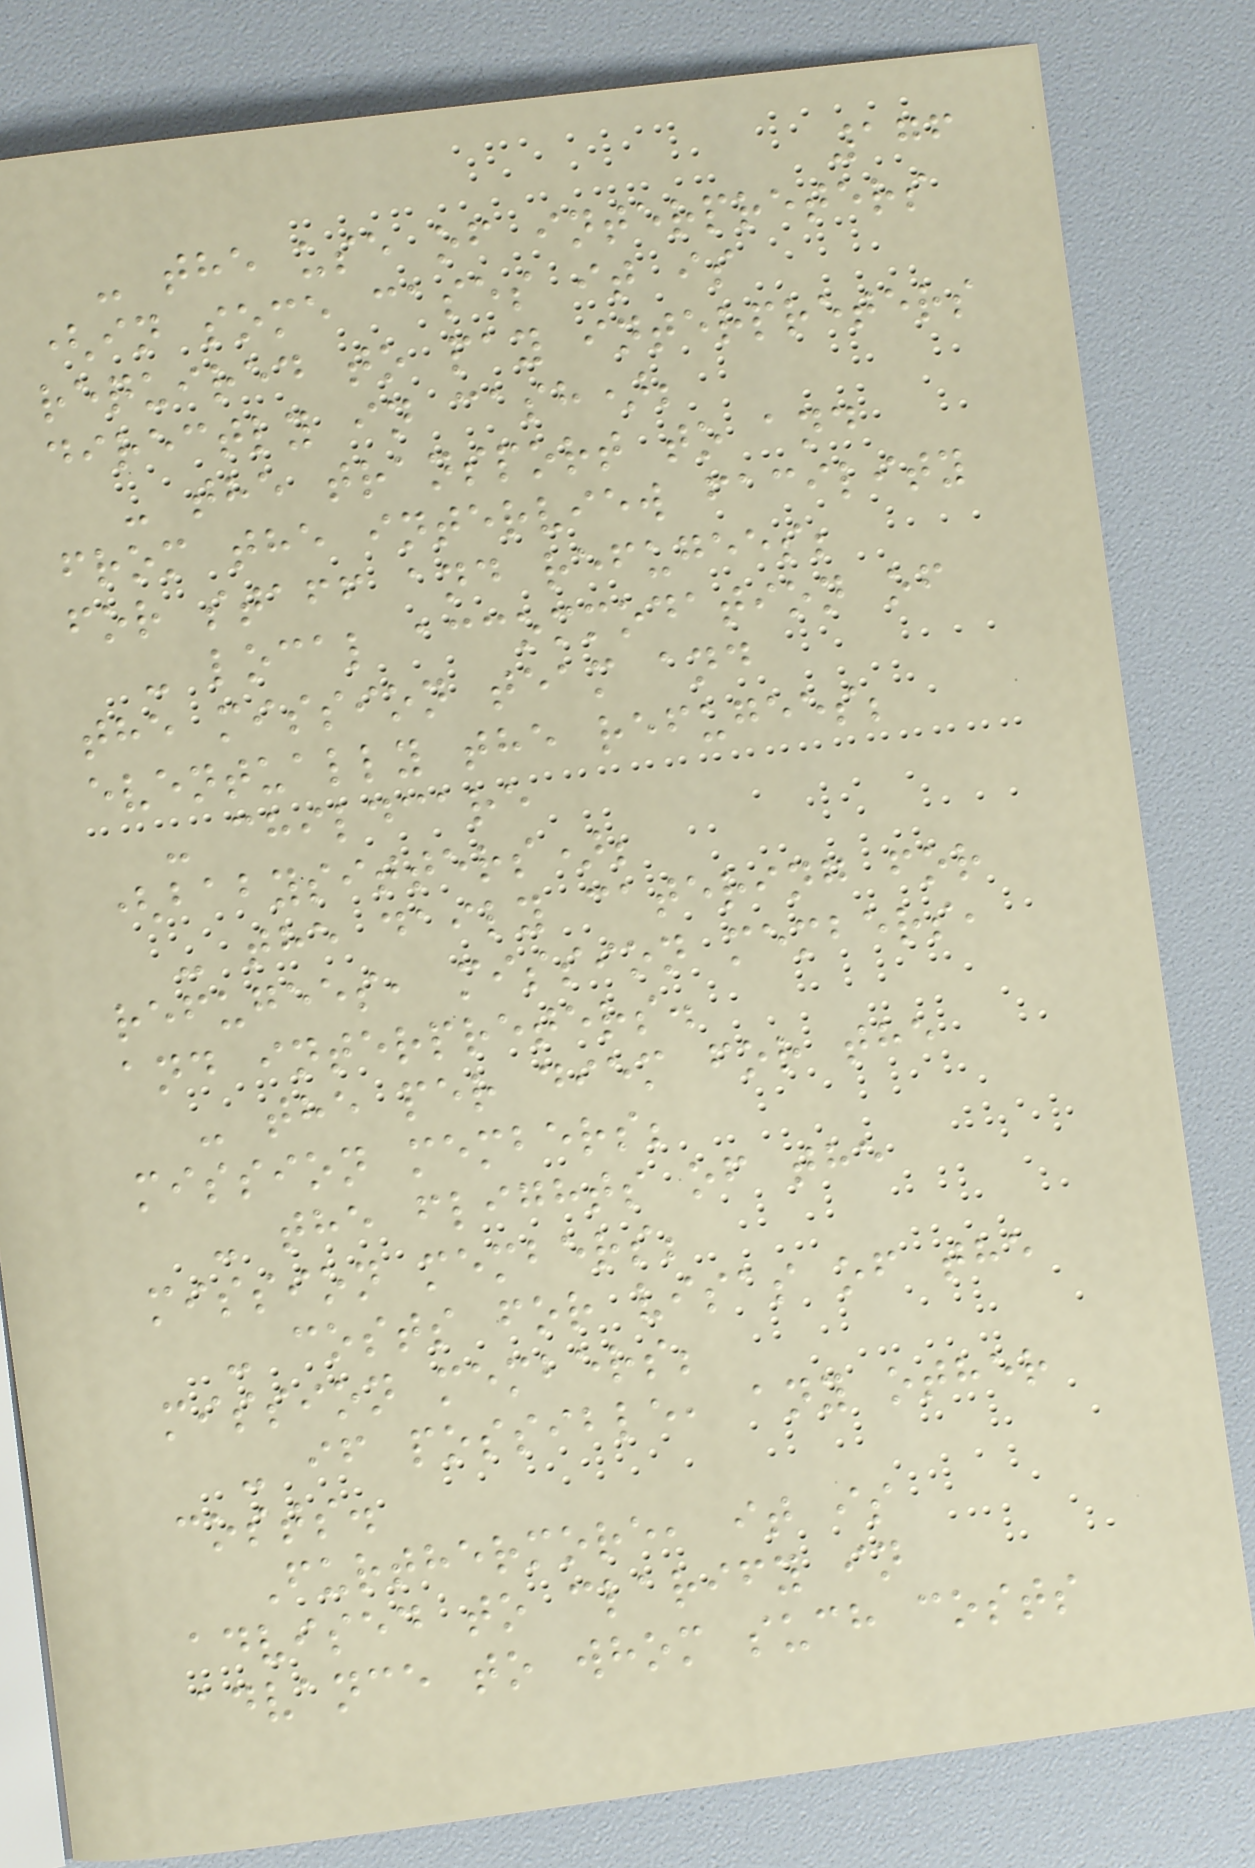176
- the use of interpreters
(in some cases it is
required to pay interpreters
directly in cash);
- the transport to and
from the interview facility
for staff and refugees;
- local accommodation of
the mission team and
eventually the refugees;
- childcare
(babysitters);
- the daily catering for
refugees, mission members,
and interpreters.
- the per diem for the
mission members;
- the flights of the
mission members;
- costs for visas of the
mission members;
- if possible, any other
costs.
Furthermore, it is
advised to clarify in
advance to whom such costs
